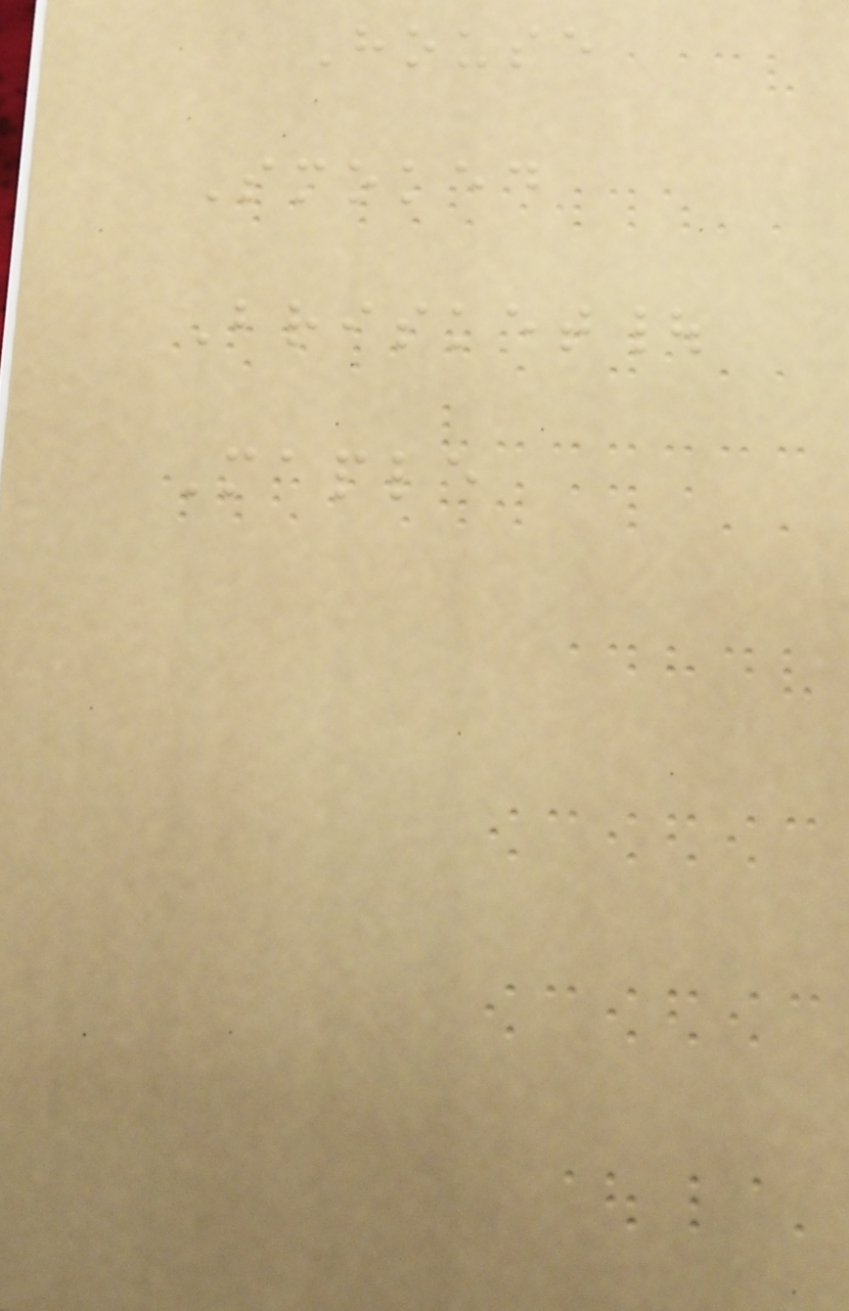House
Smoked
Brisket|
Maple
